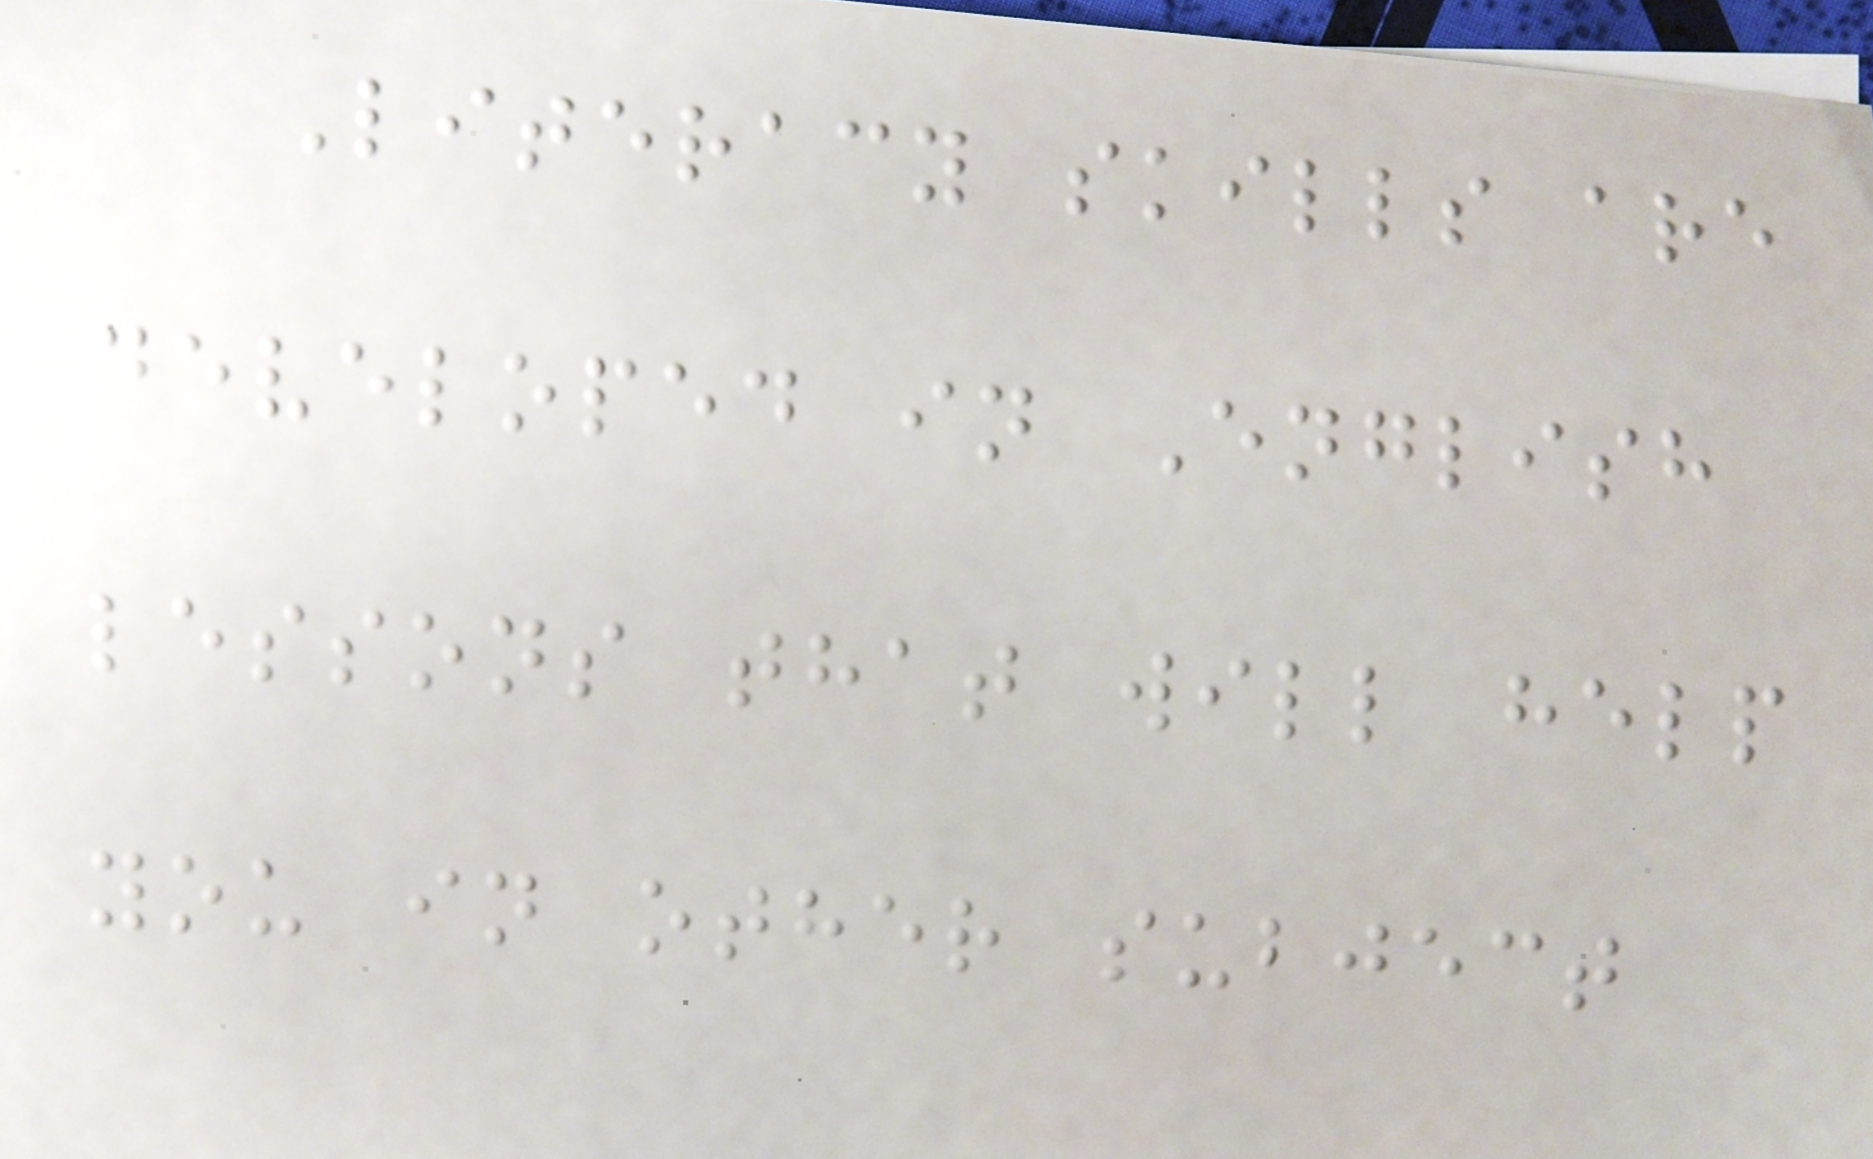Literacy skills are
developed in English
lessons that will help
you in other subject
